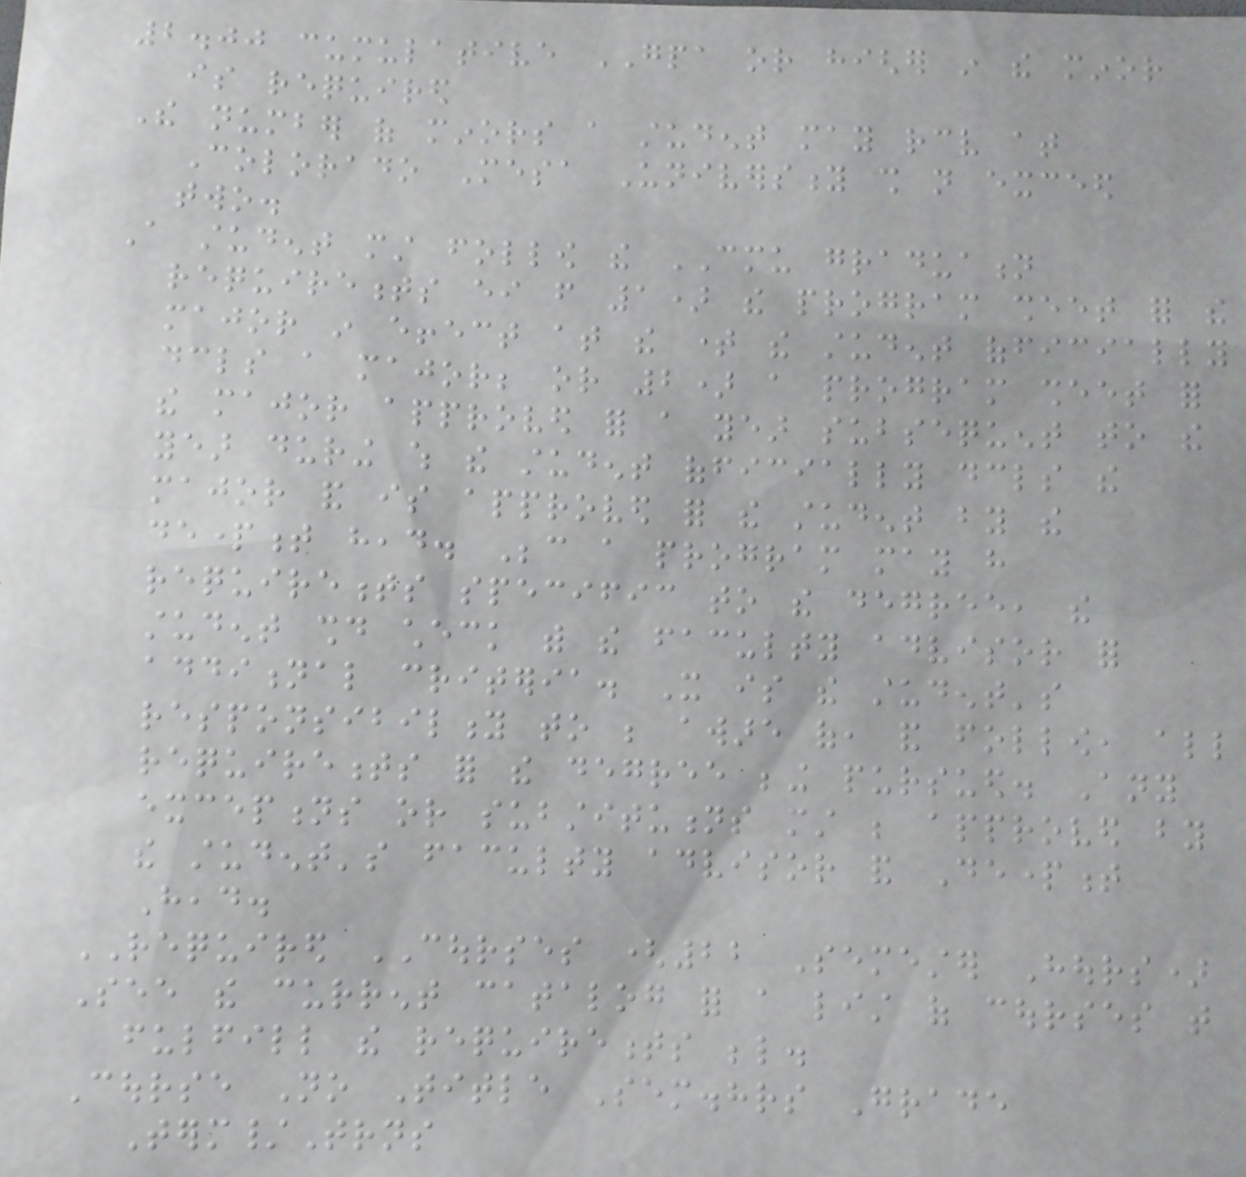2.00 cumulative GPA or higher in the minor
is required
The number of minors a student may receive at
Colorado Mesa University shall not exceed
two.
A student must follow the CMU graduation
requirements either from 1) the program sheet for the
major in effect at the time the student officially
declares a major; or 2) a program sheet for
the major approved for a year subsequent to the
year during which the student officially declares the
major and is approved for the student by the
department head. Because a program may have
requirements specific to the degree, the
student should check with the faculty advisor for
additional criteria. It is the student's
responsibility to be aware of, and follow, all
requirements for the degree being pursued. Any
exceptions or substitutions must be approved by
the student's faculty advisor and Department
Head.
REQUIRED COURSES (22 Semester Hours)
See the current catalog for a list of courses that
fulfill the requirements below.
Course No Title Sem.hrs Grade
Term/Trns
